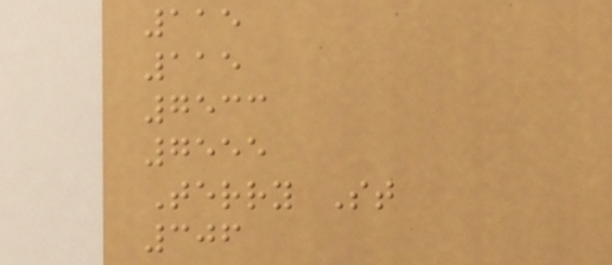115
115
7533
7555
Terry St
306
